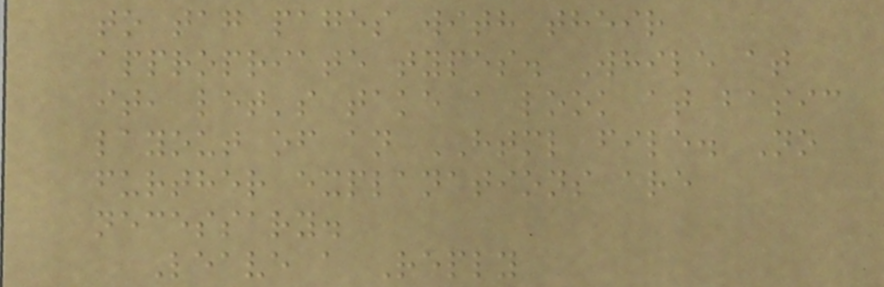to tag pages with their
appropriate types. While at
it, let's take a look at basic
layout of an HTML file. No
further explanations are
necessary.
Leave a Reply
